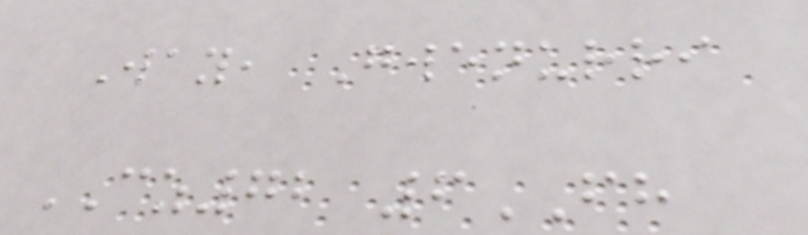Way, Gwenurri
CZ72 6FH
